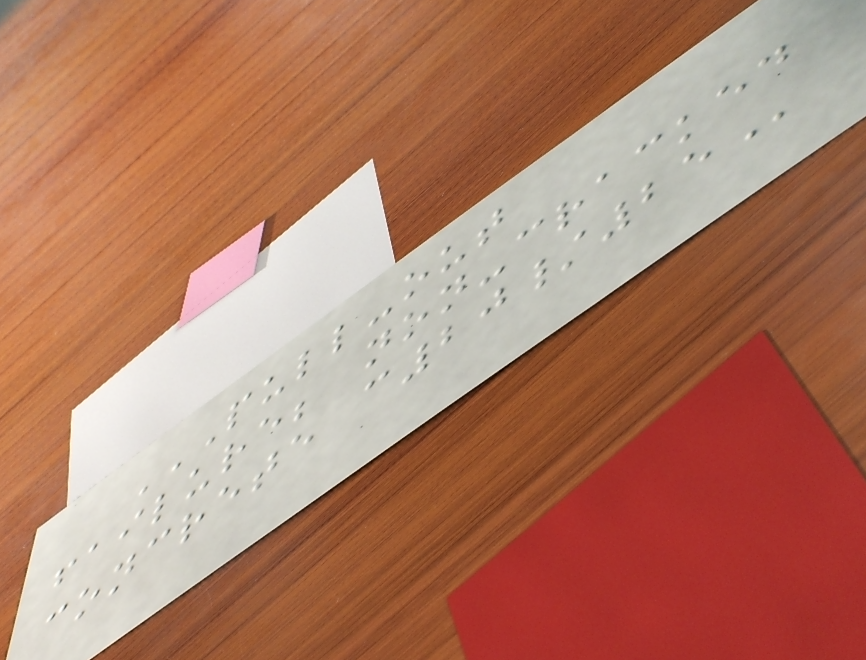PULL-OUT
FAILURE; NON-CRACKED
CONCRETE C20/25
